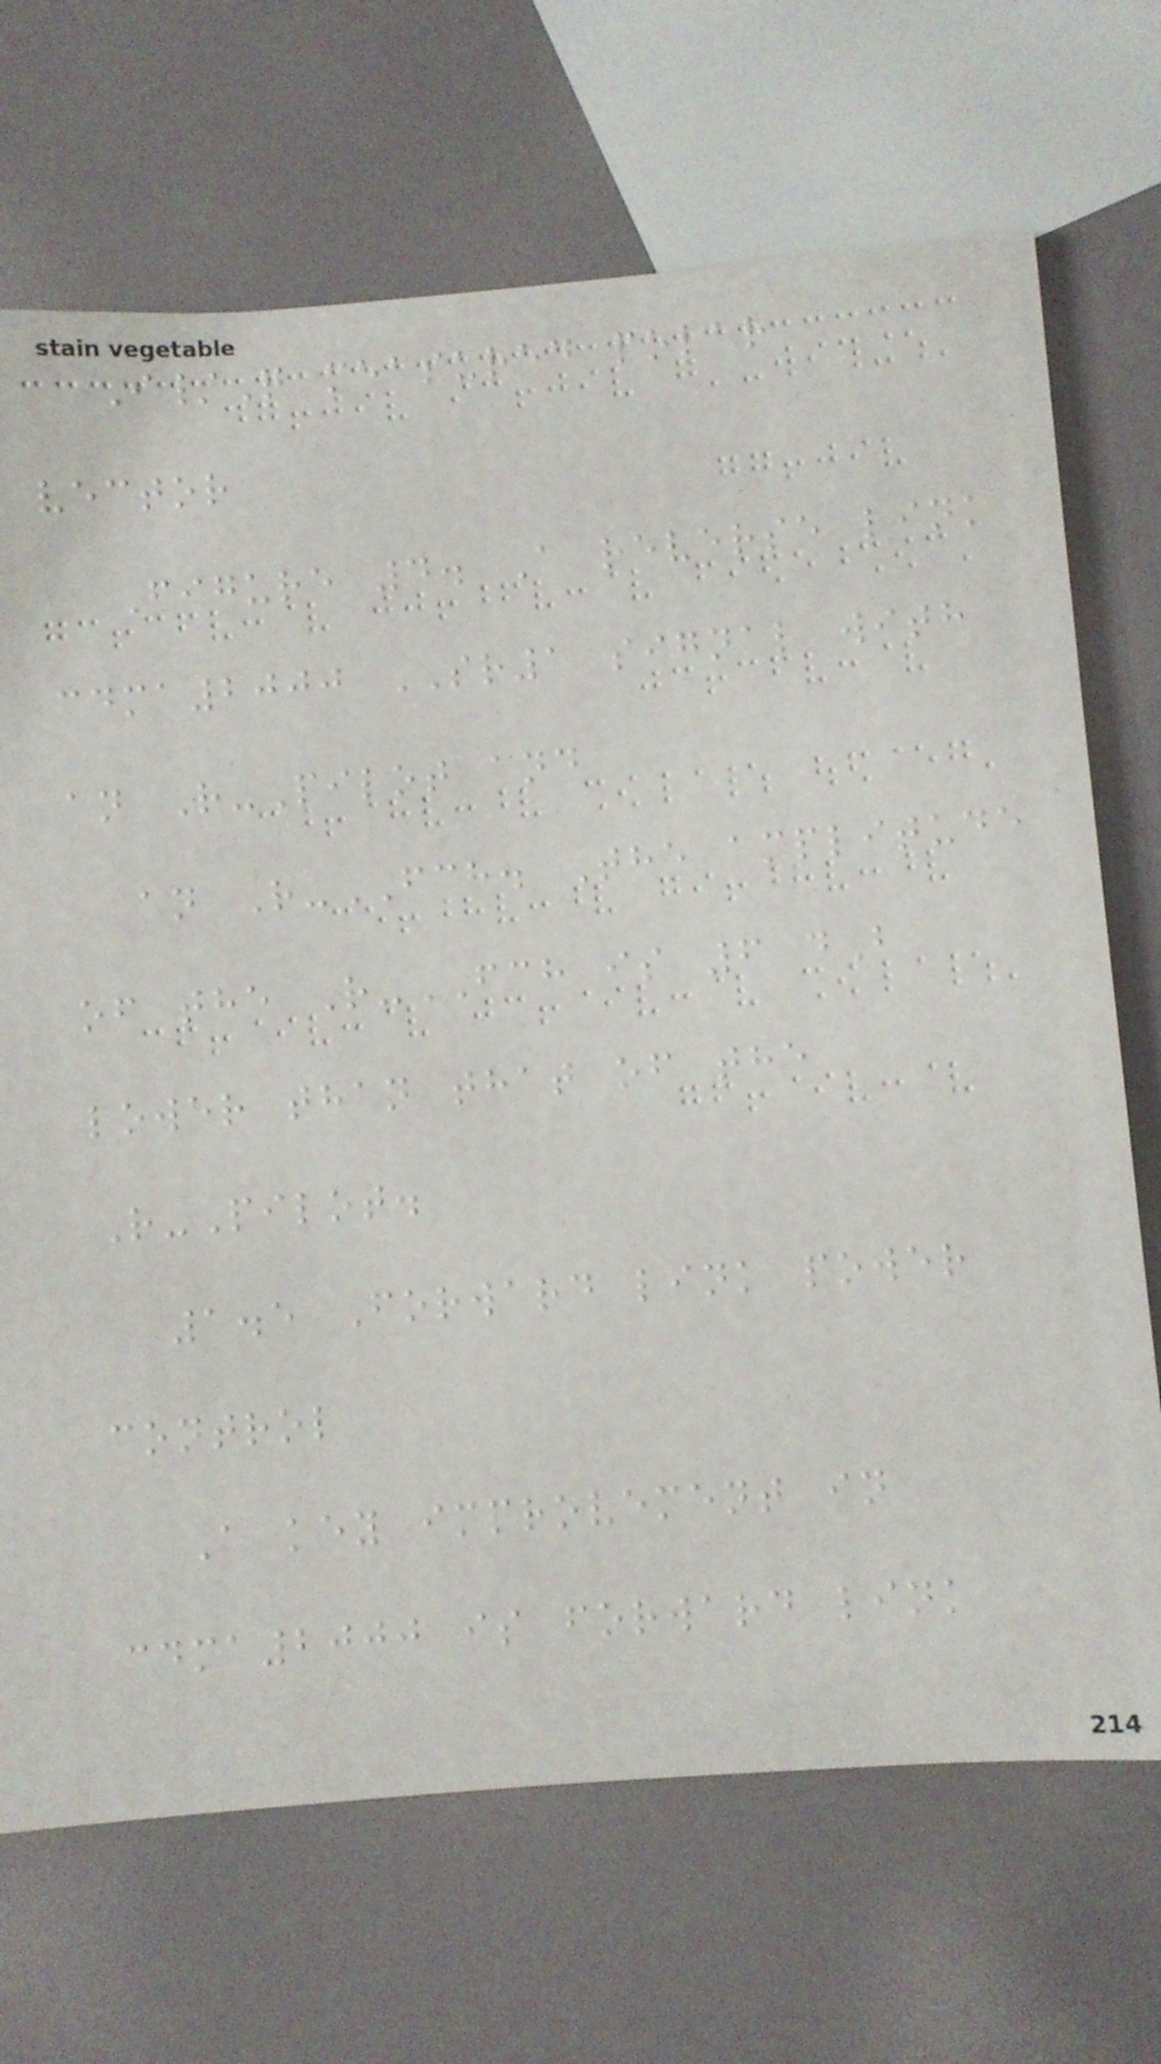I/Q measured polar
vector
Figure 4. A reverse link
cdma2000 SR1 signal with
an R-Pilot and
an R-FCH. The amplitude
of the R-FCH is 6 dB
lower than that of the
R-Pilot.
1.5 Forward link power
control
A key improvement in
cdma2000 is forward link
